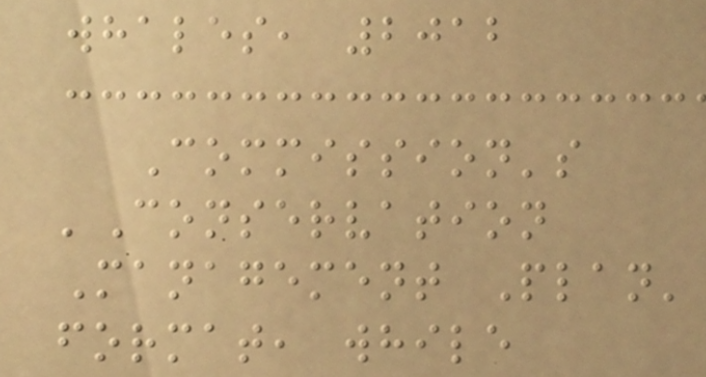whales, 2012
Commission's
'Conservation
Management Plan'
format, while
